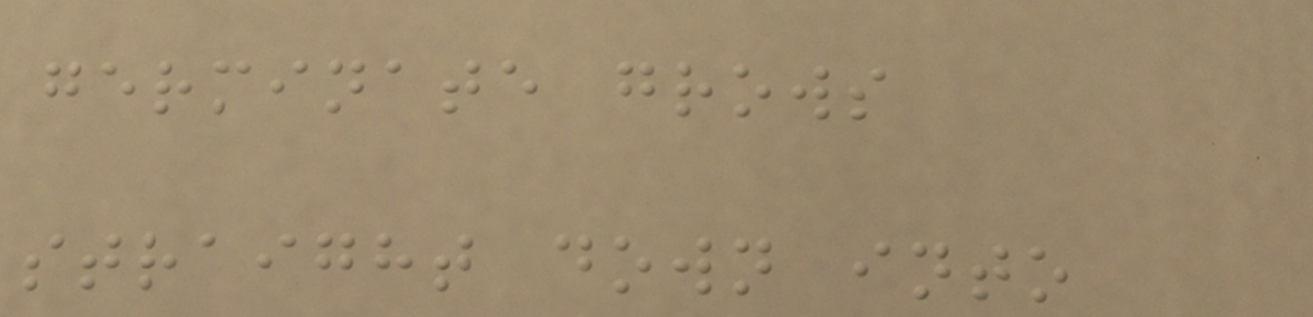germinate grows
straight down into
